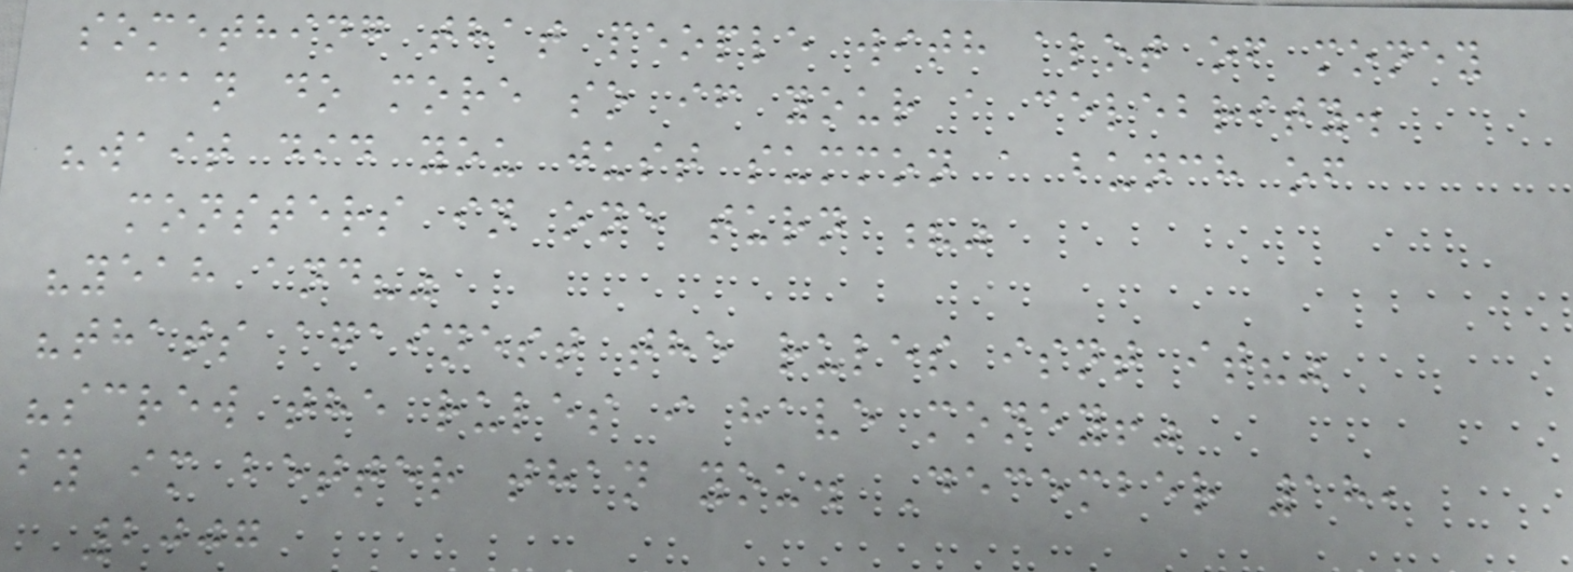something that people with alot of money
can do more so if your a celebrity.
"wait did you just summon a bunch of
monsters in one turn ?"
"yeah and?"
"thats againest the rules isnt it?"
"screw the rules i have money!"
by im better than you. December 18,
2007
